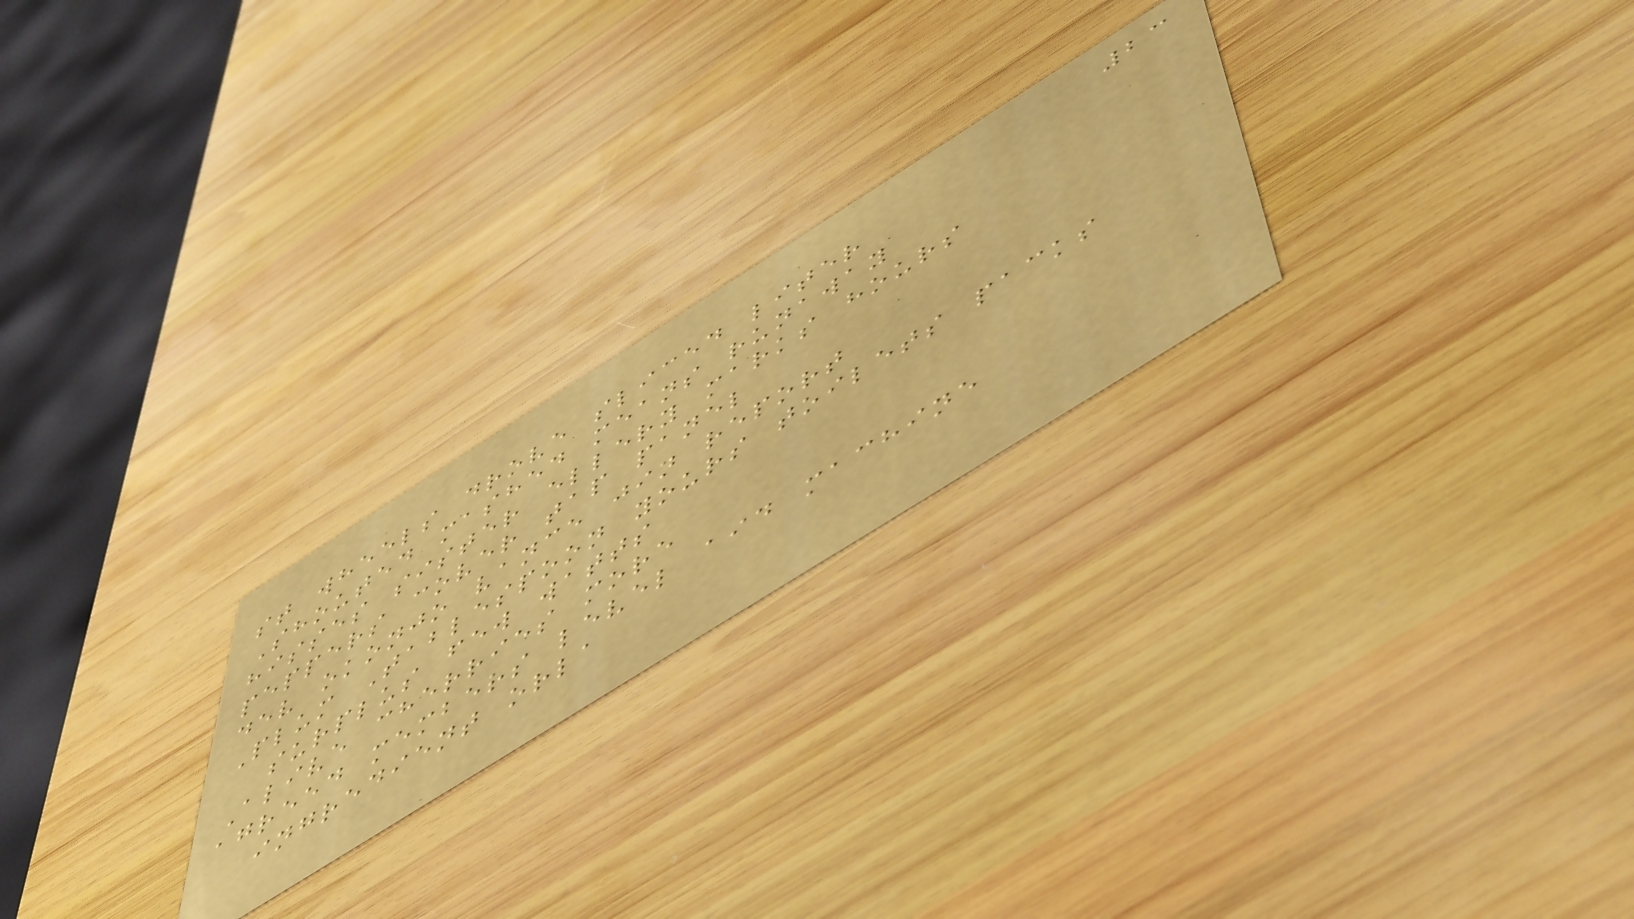23
st wheels drove sliced liter
Shouted mashed means runaway
hisses sister ellery marks hours
peppers cover tap panel
dev okonjo vance jin report
Plum Tablespoon yours toilets packs
surplus few watts
Alive cherries more
agreed members level aid machine
ingredient orla
